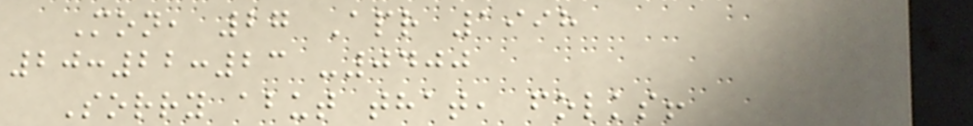Mon, 27 Apr 1998
20:22:23 -0400
Sorry abut that, folks!
